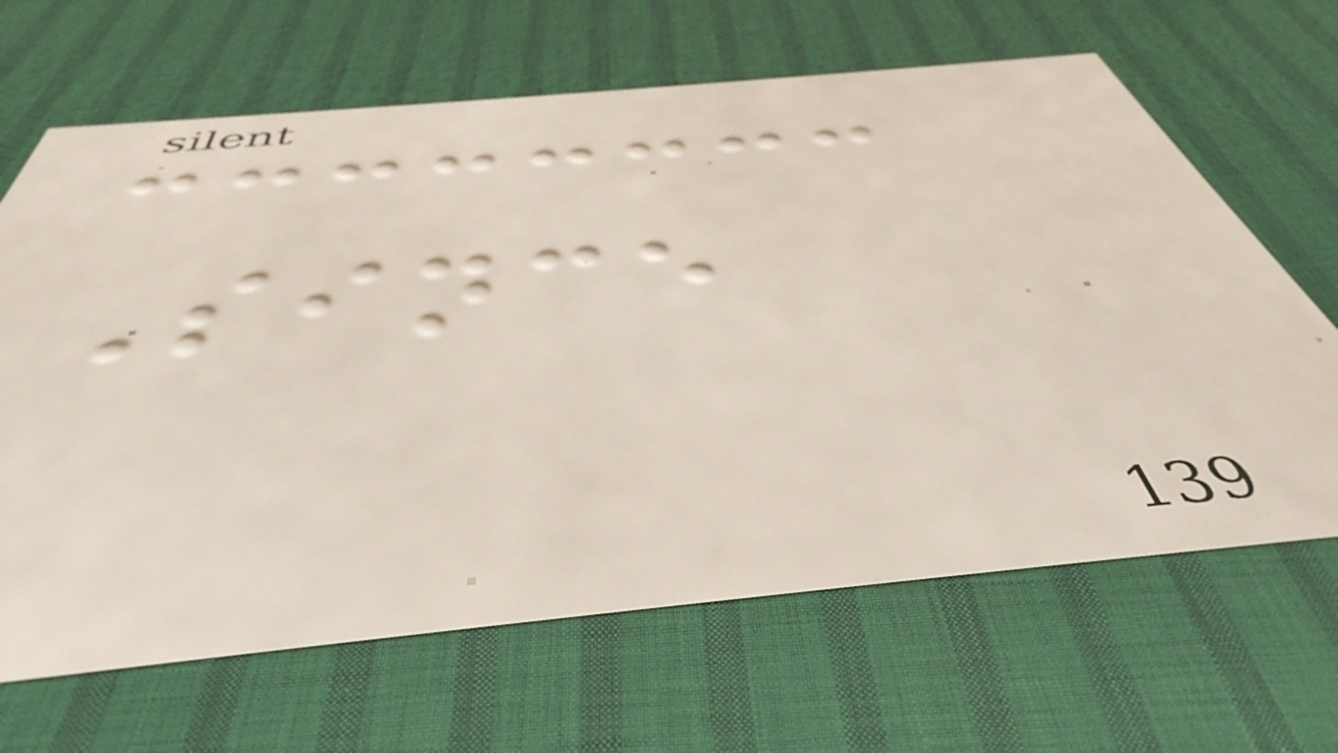Since
